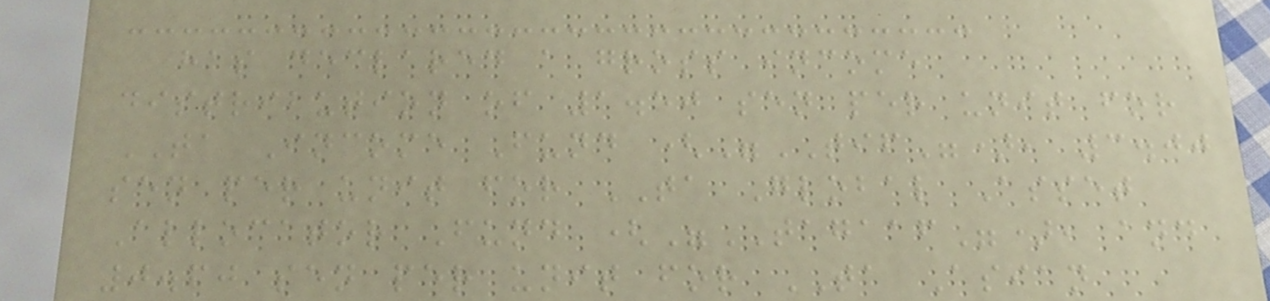has declared a gross income
distribution of 1.50 sen per unit for
TA Income Fund ("TIF"), 3.00
sen per unit for TA Global Asset
Allocator Fund ("TAGAAF"), and
0.60 sen per unit for TA Asian
